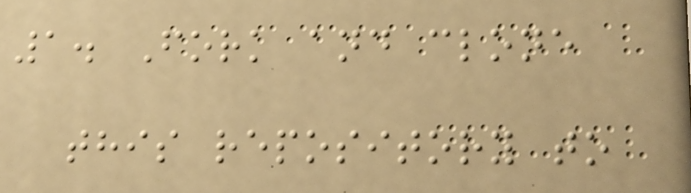1. Fork and clone
this repository to
